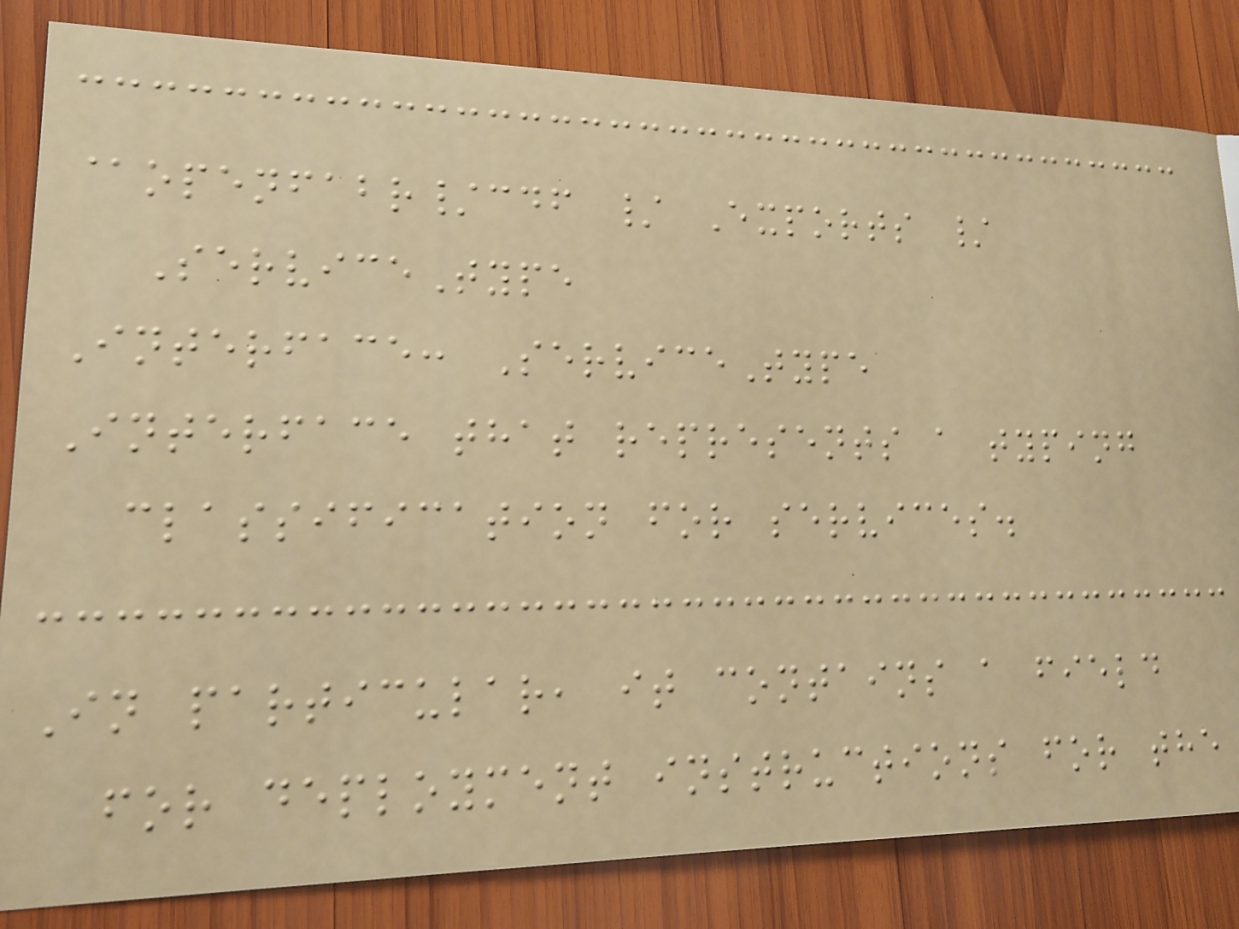@openfabr/cdf / Exports /
ServiceType
Interface: ServiceType
Interface that represents a typing
classification for services.
In particular, it contains a field
for deployment instructions for the
